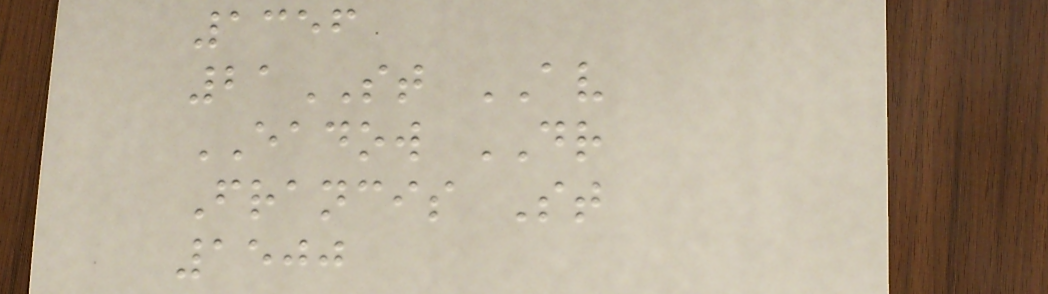1356
21ST AV
EADOW DR
Francis St
1500
